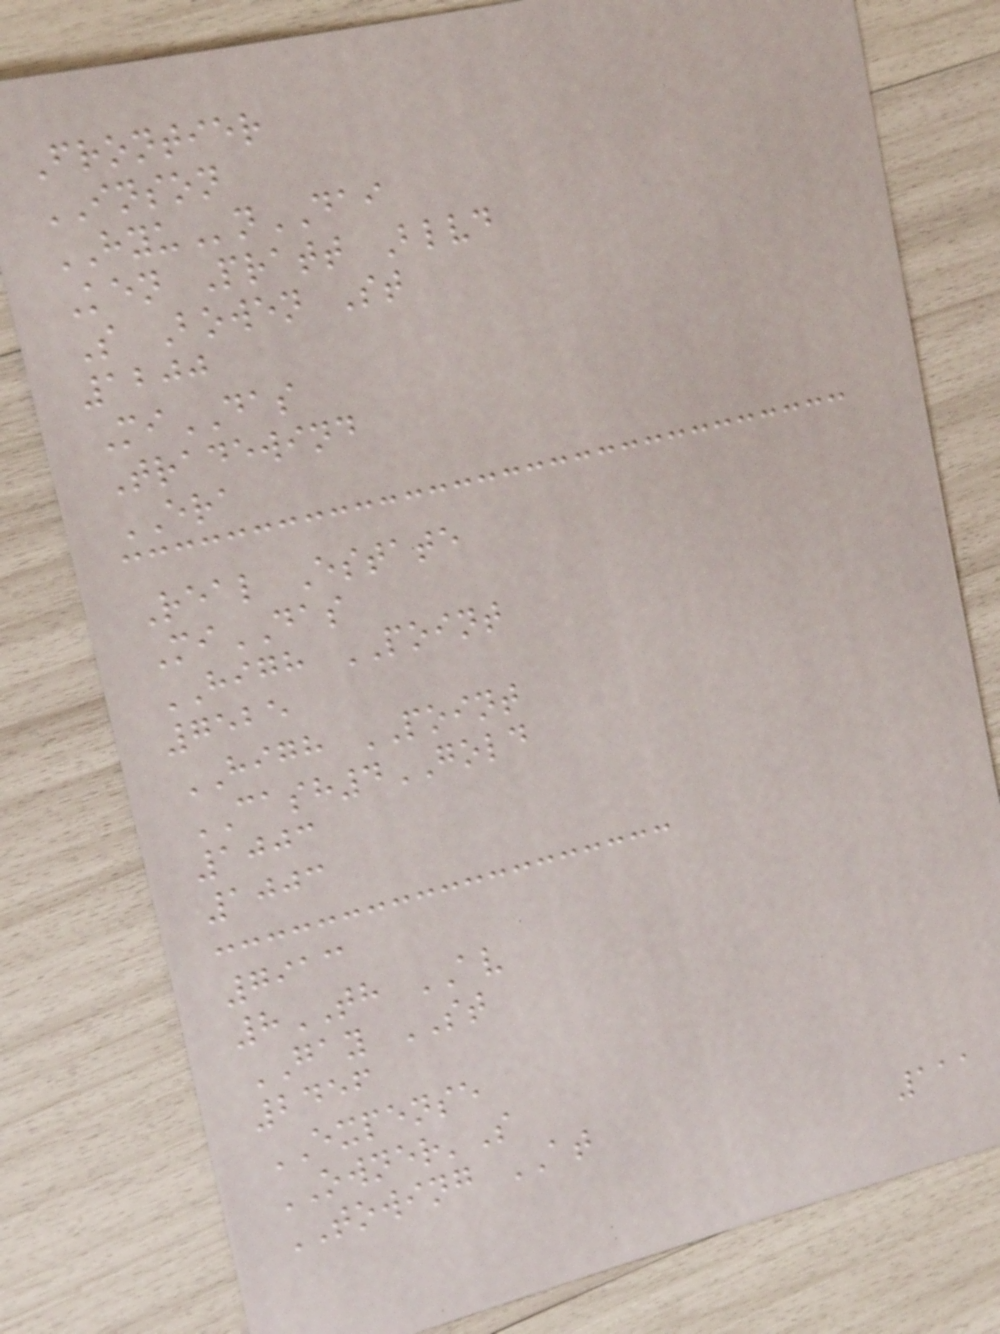Frontier
INSON
HYUnDAI
Ken Pratt Blvd
S Bowen St
1200
MiDAS
Tradewind
ERA
Real Estate
MiDAS
HIGH POINT
7525
HIGH POINT
CASH4GOLD
1003
1003
7913
8TH AV
GAY ST
2456
EXPENSE
OWNER'S
TOWING AT
111
